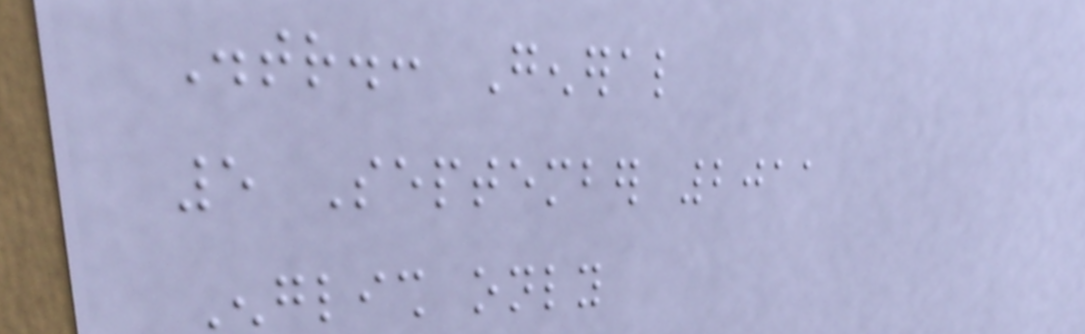Distr.: General
5 September 2011
English only
